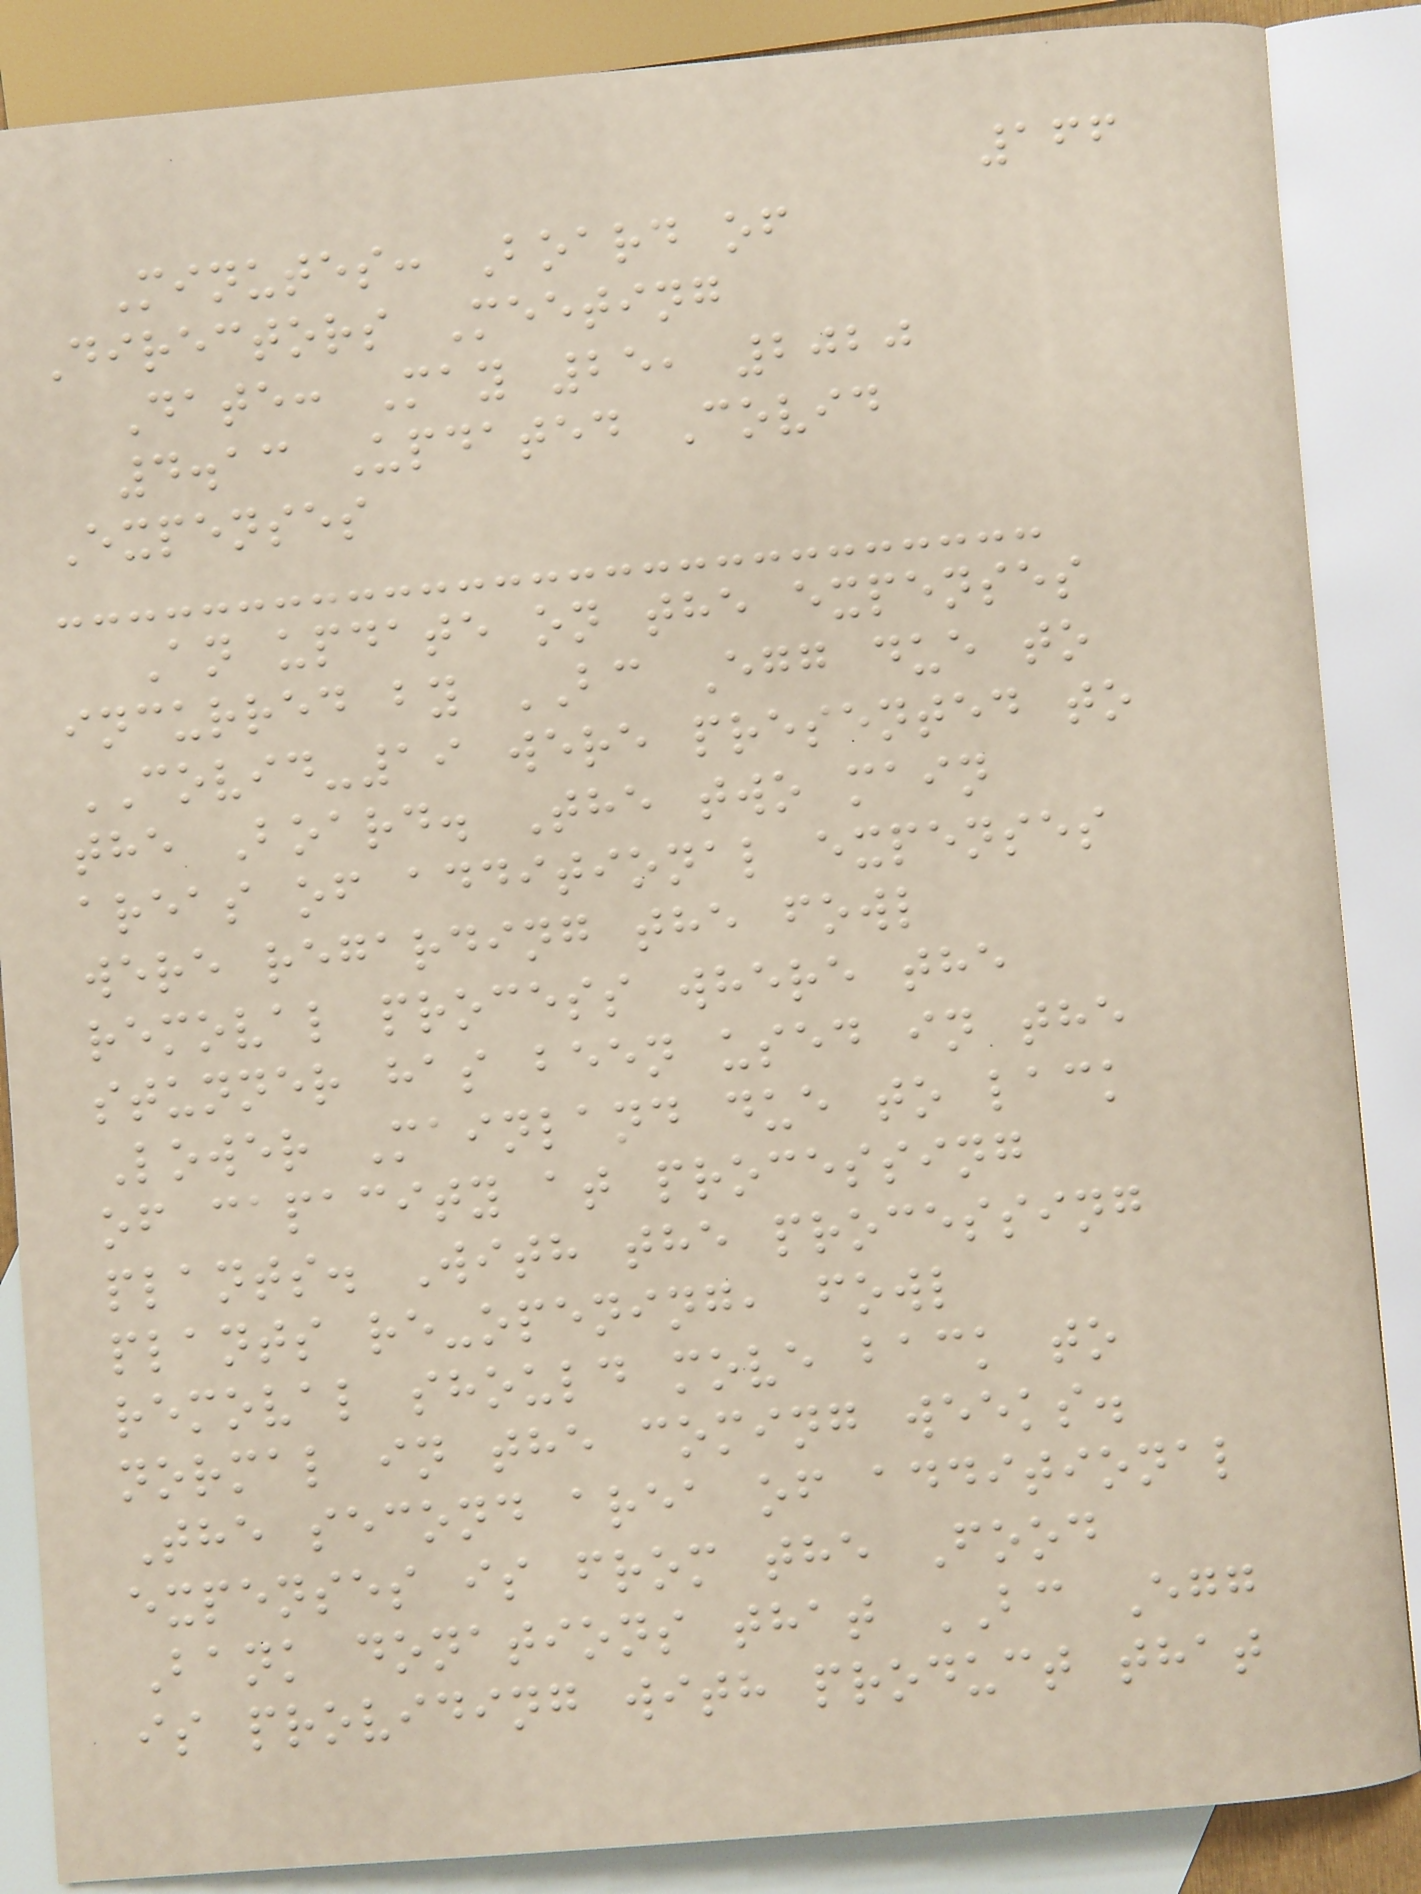166
Minutes: Board of
Directors Meeting
Date: May 25, 2020
4.13 Updated Covid
Expenses
An update on the expenses
incurred by BC Egg due to
COVID-19 were presented to
the Board. The two main
areas of additional expenses
were regarding the fowl
removal process where the
stunner has been used in the
Lower Mainland due to lack
of capacity at processing
plants. With the processing
plants re-opening, fowl
removal should move back to
normal in the coming weeks.
The second area of additional
expenses is from the Food
Bank donations that BC Egg
is providing with product that
